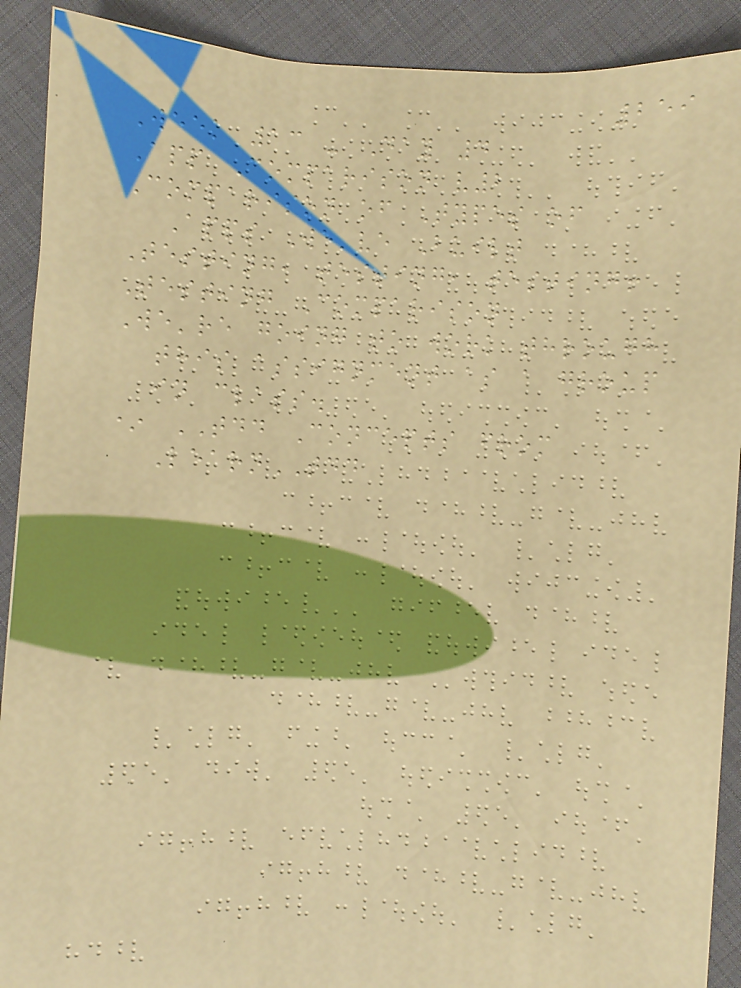259
Week 13 - Day 4
App Comparison v2
Comparison of Types of
Apps We've Built
Testing, testing, testing!
Testing Comparison
We're going to work through
this assignment as a group
in class.
* TDD Concepts from
LearnTDD
